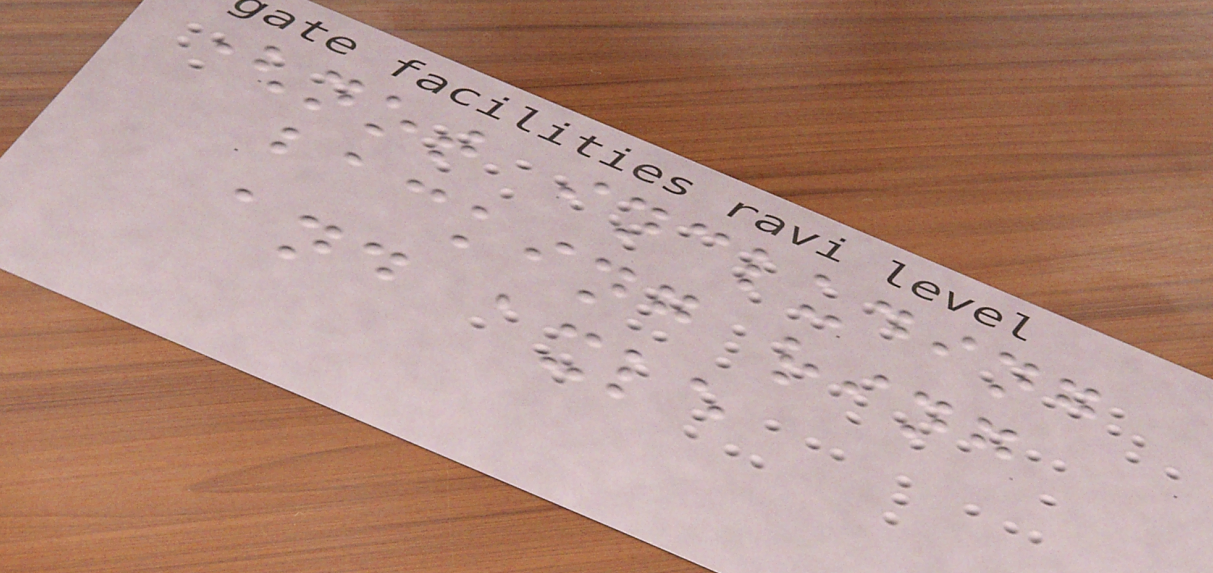(not including
backing ring
and axle
